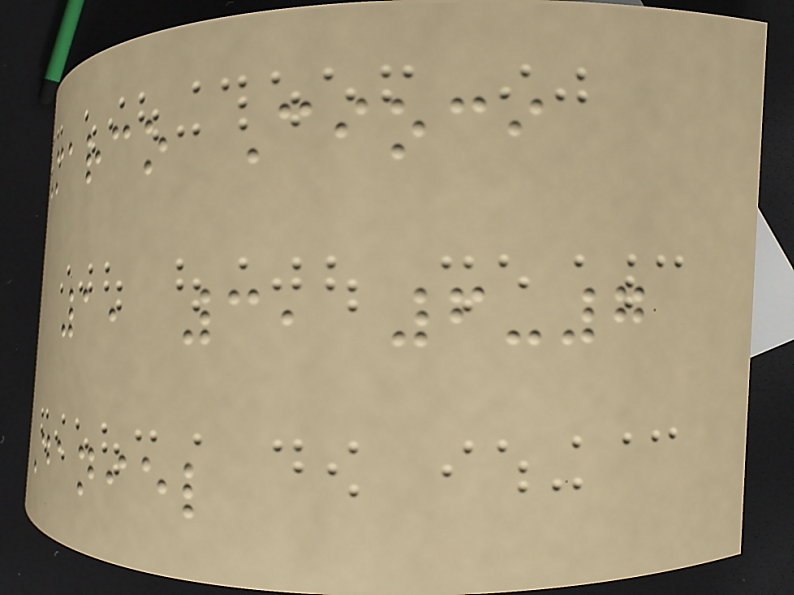Marco Cioci
1, 3, 6-7
Daniel
